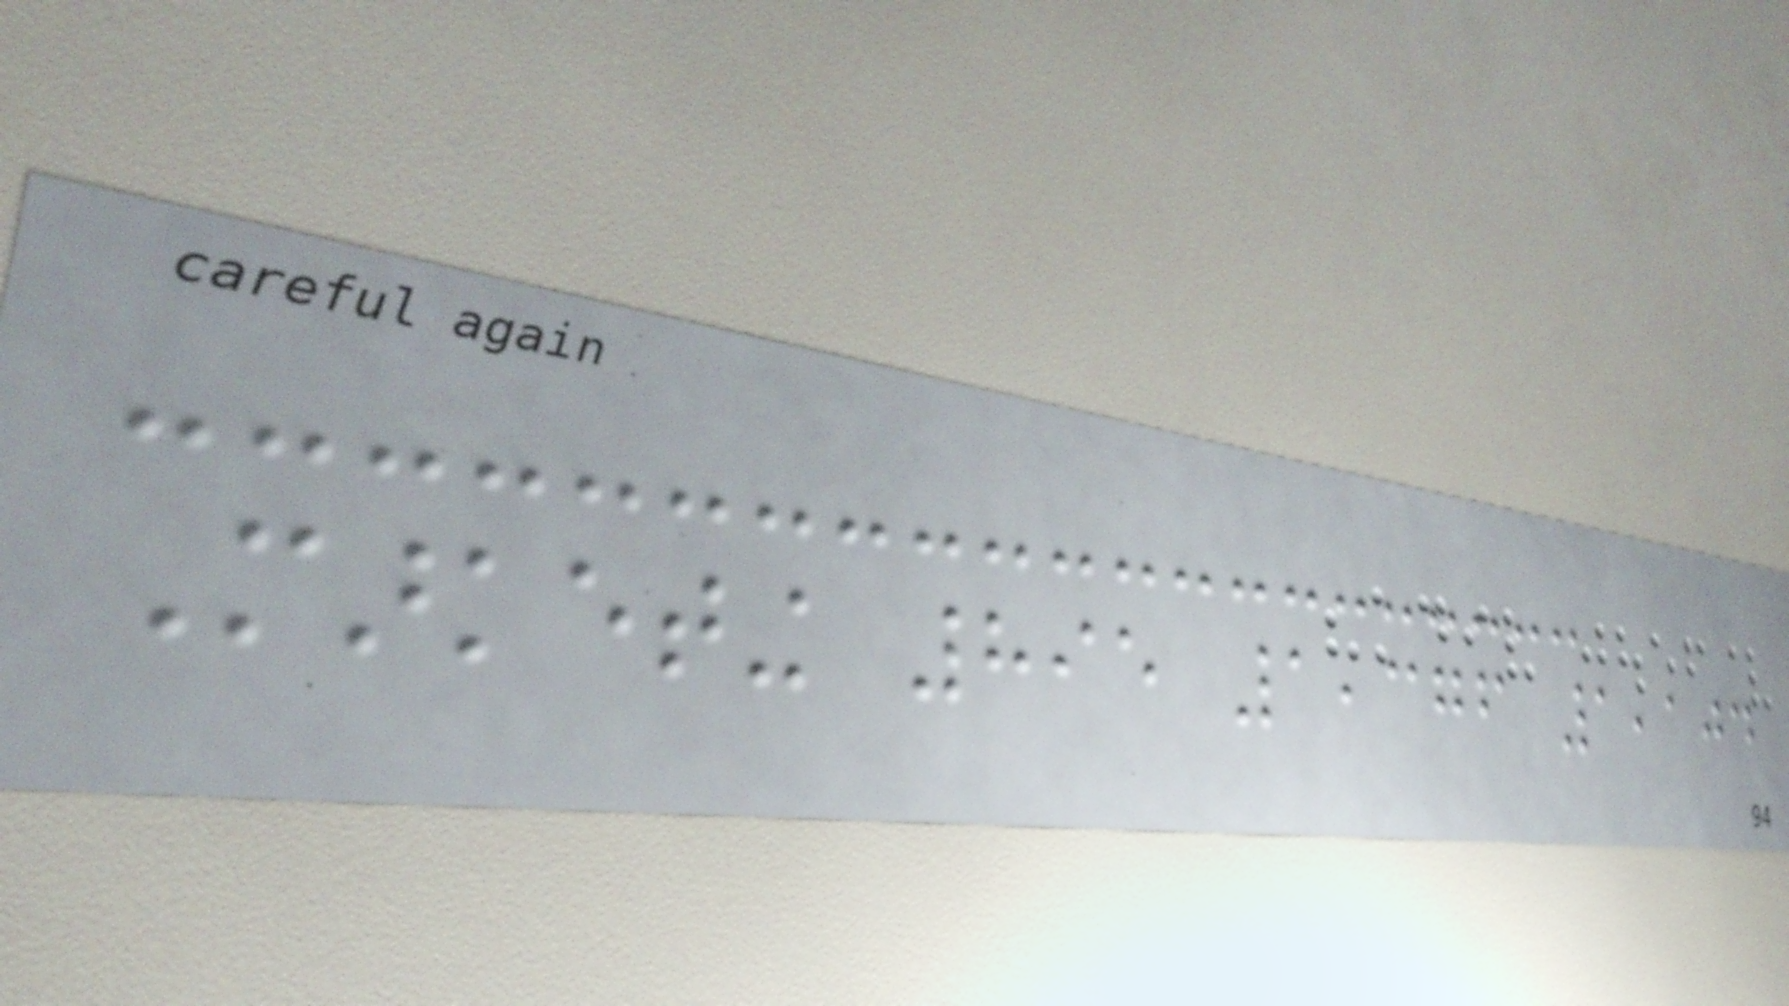Marketing 895 1,376 1,104
